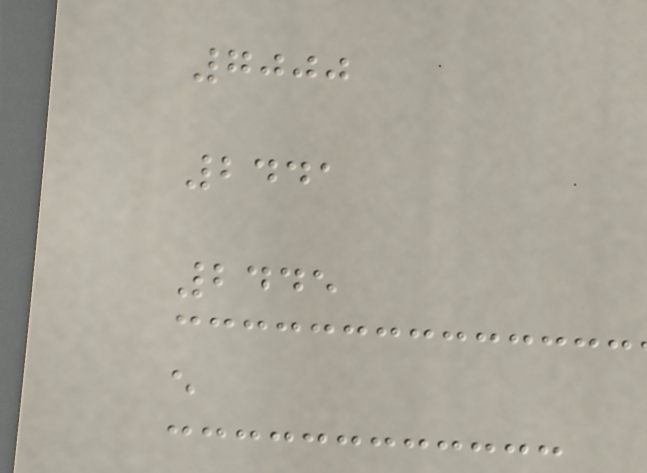7000
2441
2445
e
